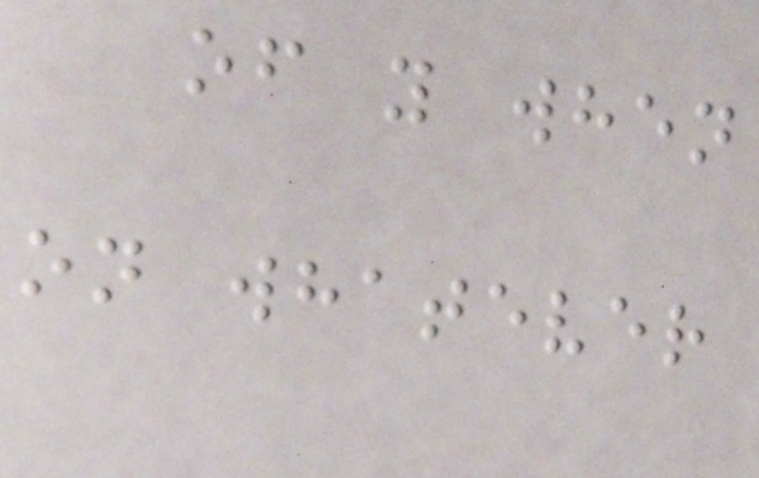of y when
on whatever
